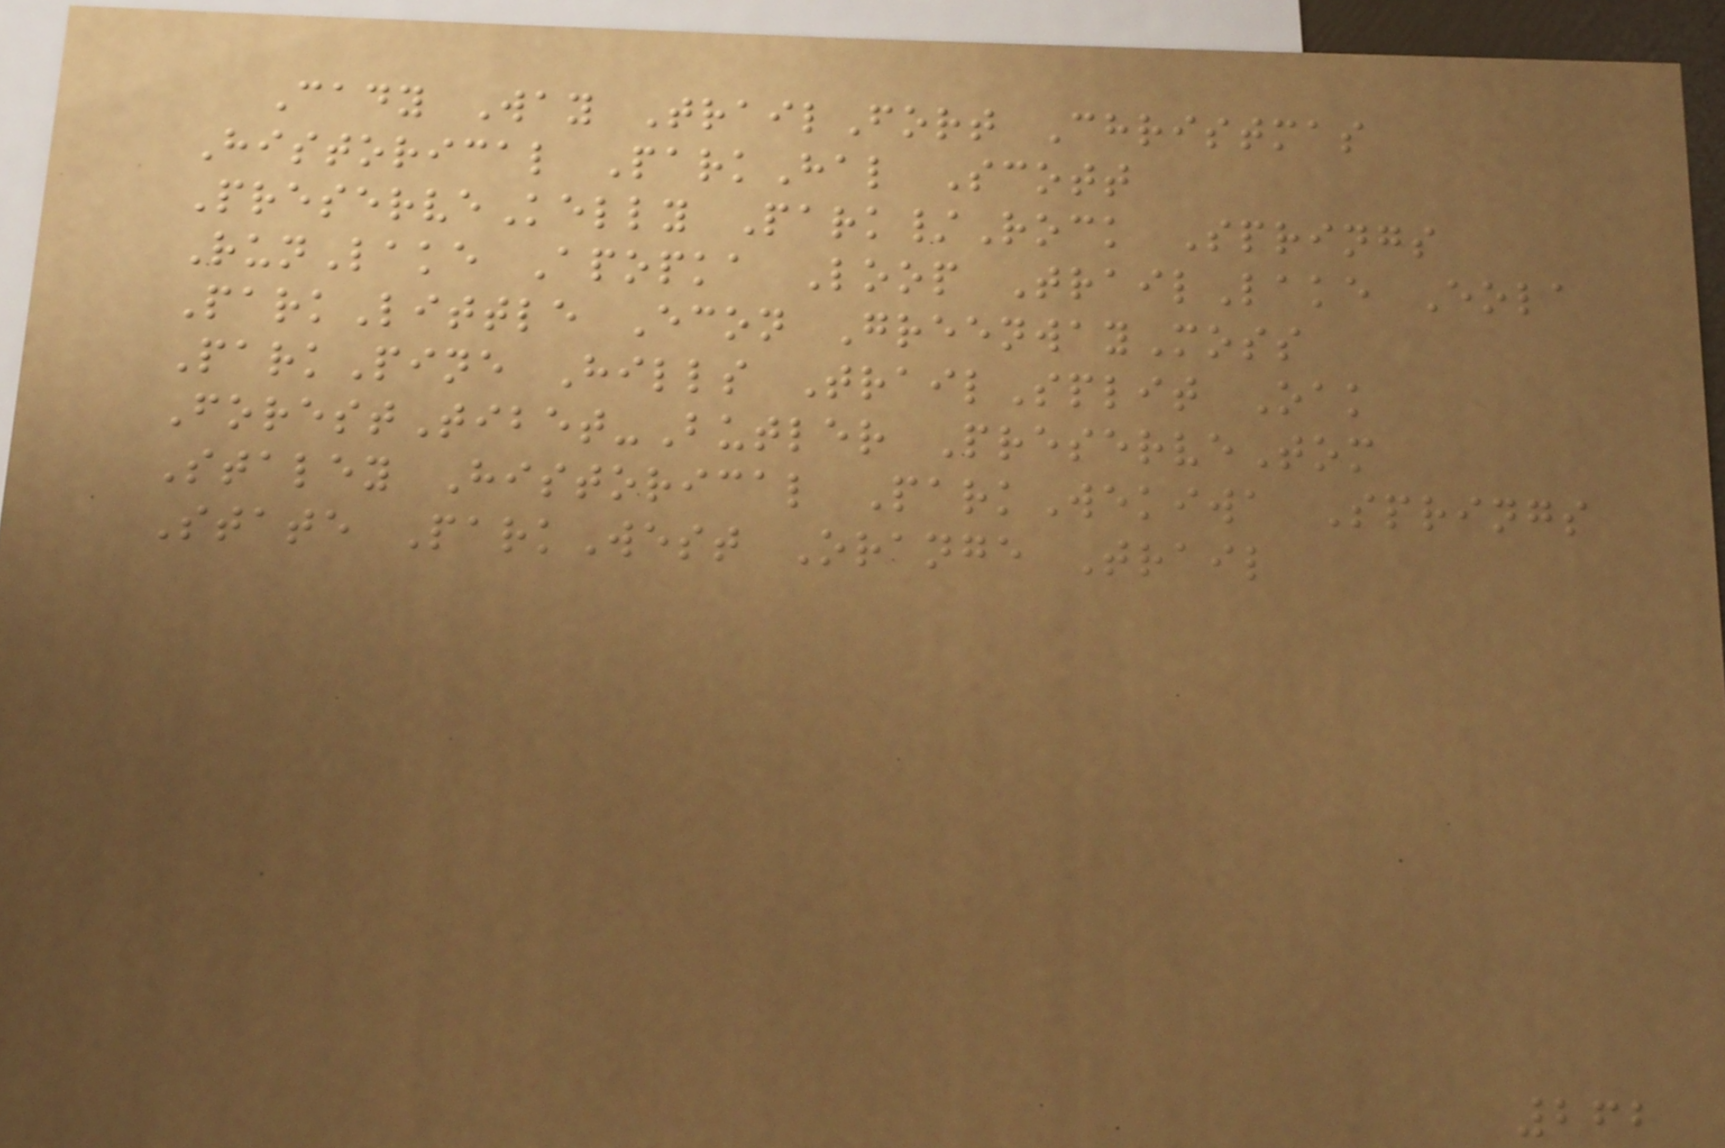Cady Way TrailFort Christmas
Historical ParkHal Scott
PreserveKelly Park/Rock Springs
RunLake Apopka Loop TrailLake Eola
ParkLittle Econ GreenwayMoss
ParkPine Hills TrailSplit Oak
ForestTibet-Butler PreserveTom
Staley Historical ParkWekiwa Springs
State ParkWest Orange Trail
262
